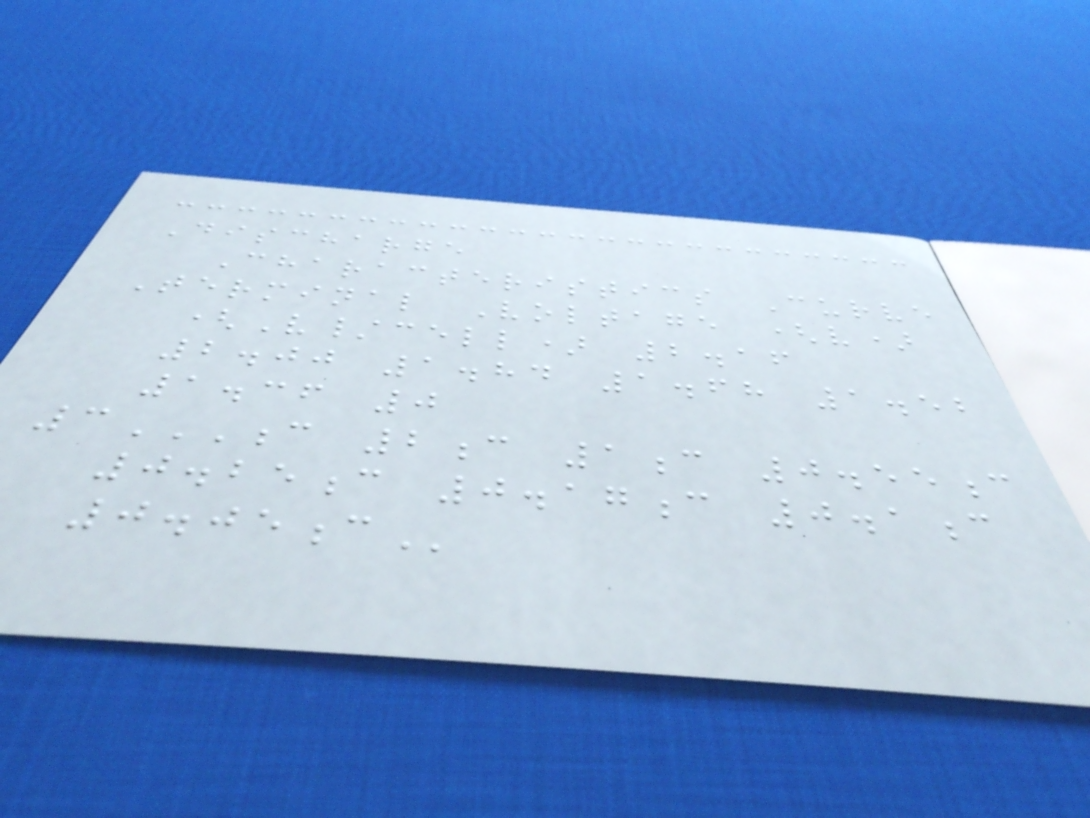Discharge
Characteristics Curve
Terminal Voltage (v)
(V/cell) 2.16
2.00 1.84 1.68 1.52
1.36 0
3C 2C 1C 0.55C
0.25C 0.17C 0.1C
0.05C
